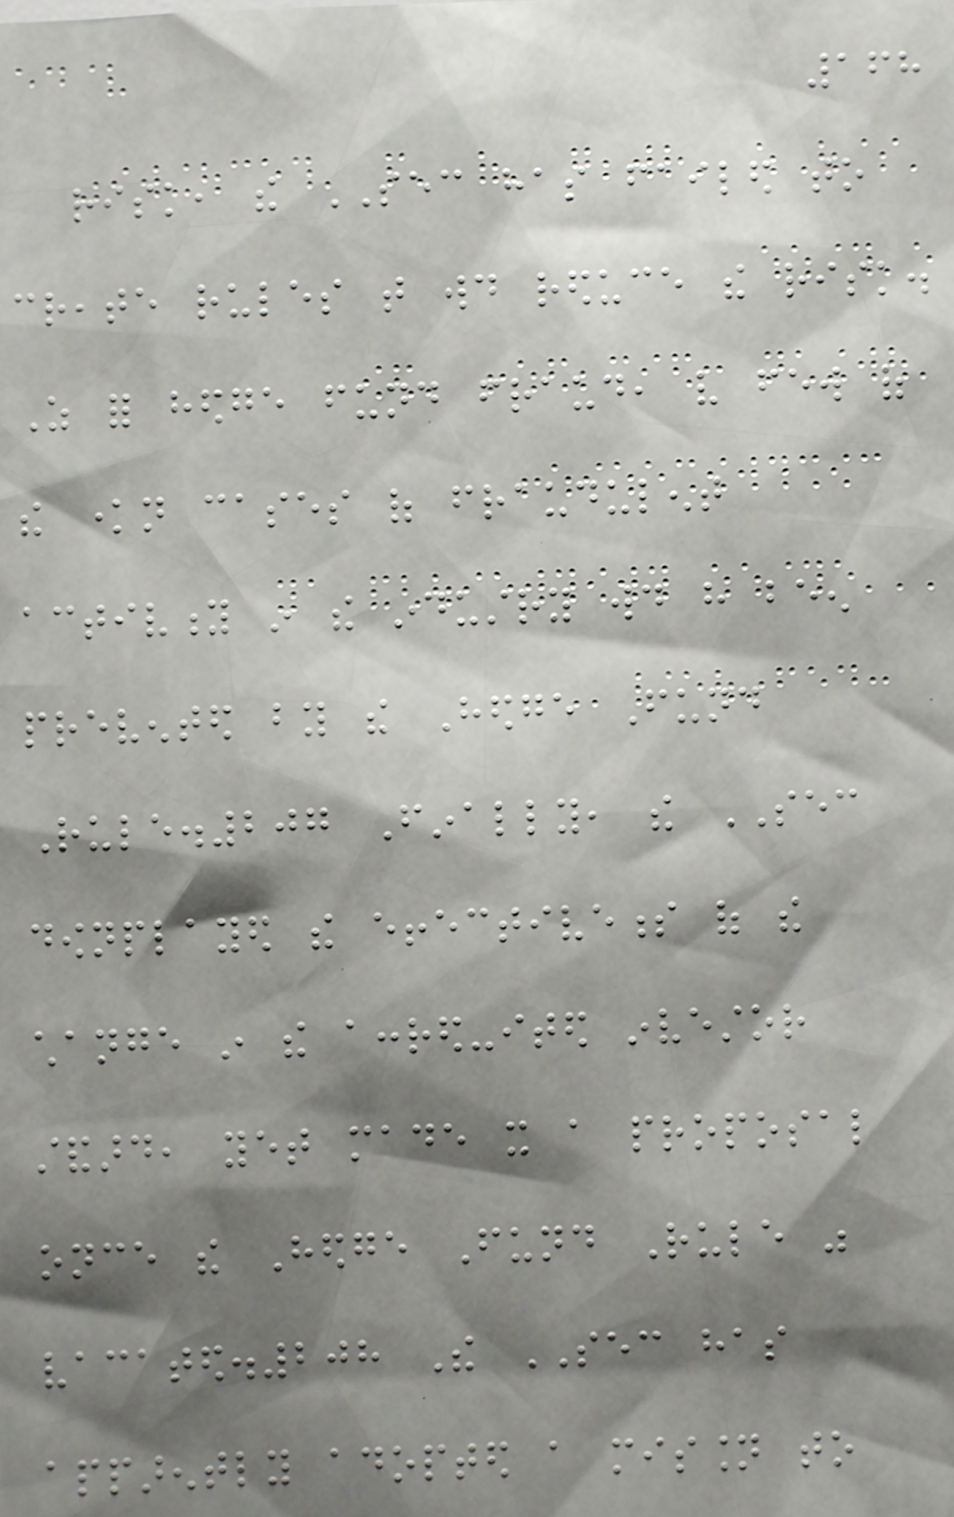168
risk, the SEC has failed to
create rules that would reduce the risk.
As for hedge fund fraud, very few of
the known cases of fraudulent
activity in the industry would have been
prevented by the Hedge Fund
Rule.207 Finally, the SEC
downplayed the effectiveness of the
change in the accred-ited investor
standard, yet made it a proposal
once the Hedge Fund Rule was
vacated.208 The SEC has
apparently adopted a mission to
